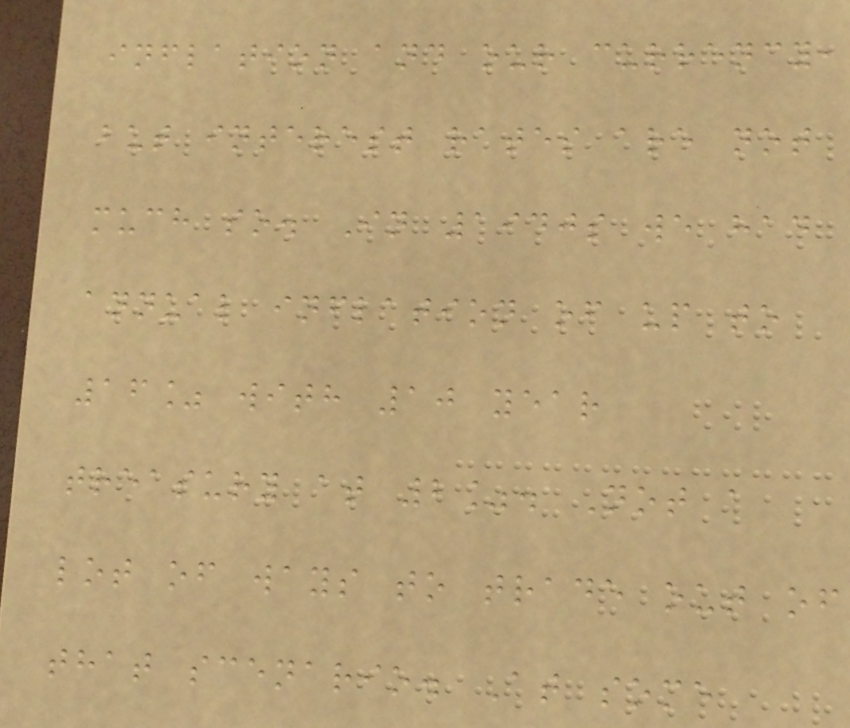inflation and our currency,
but interest rates are not
much so. In 1940s we had
annual inflation of up to
16% with 10 year
treasury at 2%. Not a
lot of ways to trade out of
that scenario. At some
